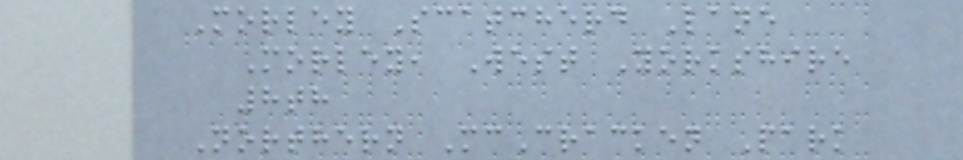Morley Scatcherd Lane
Morley, West Yorkshire
8th
Northern McCracken Park
